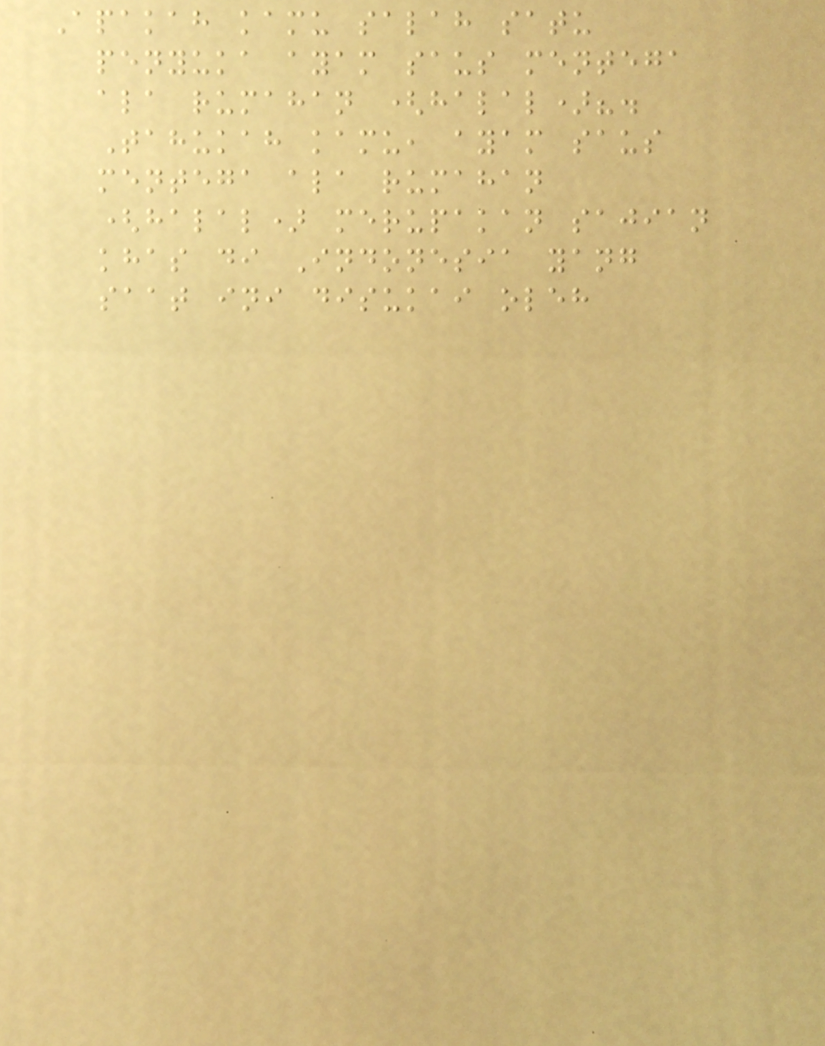Apakah kamu salah satu
penyuka ayam saus mentega
ala rumahan (halal)?.
Tahukah kamu, ayam saus
mentega ala rumahan
(halal) merupakan sajian
khas di Indonesia yang
saat ini disukai oleh
